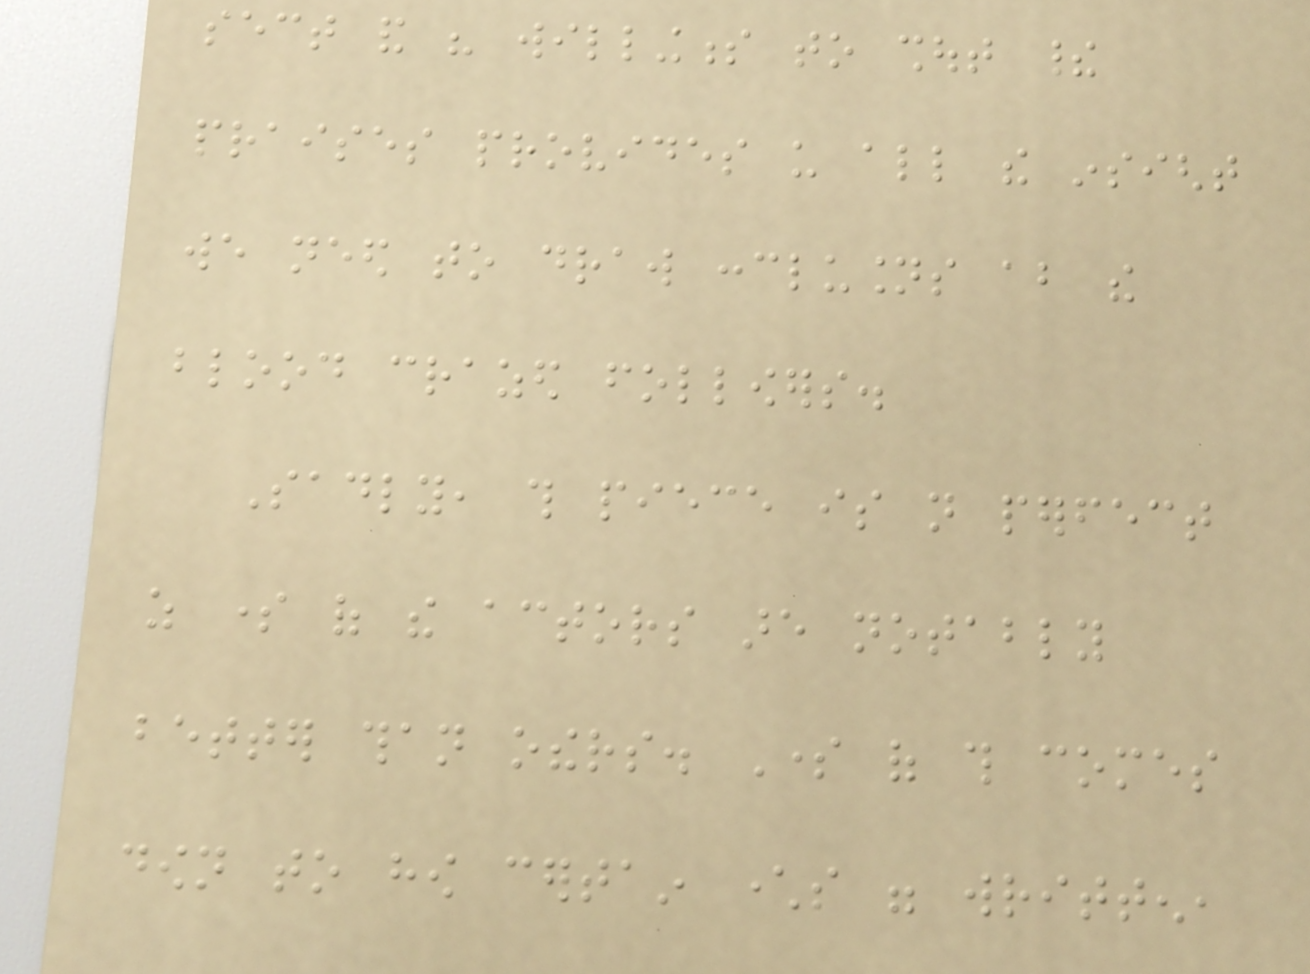sect and his willingness to shout their
praises provides us all the insight
we need to draw conclusions about the
blood crazed followers.
Sadly, this piece is not perfect
as some of the actors are notably
better than others. Some of this comes
down to how certain characters were written,
